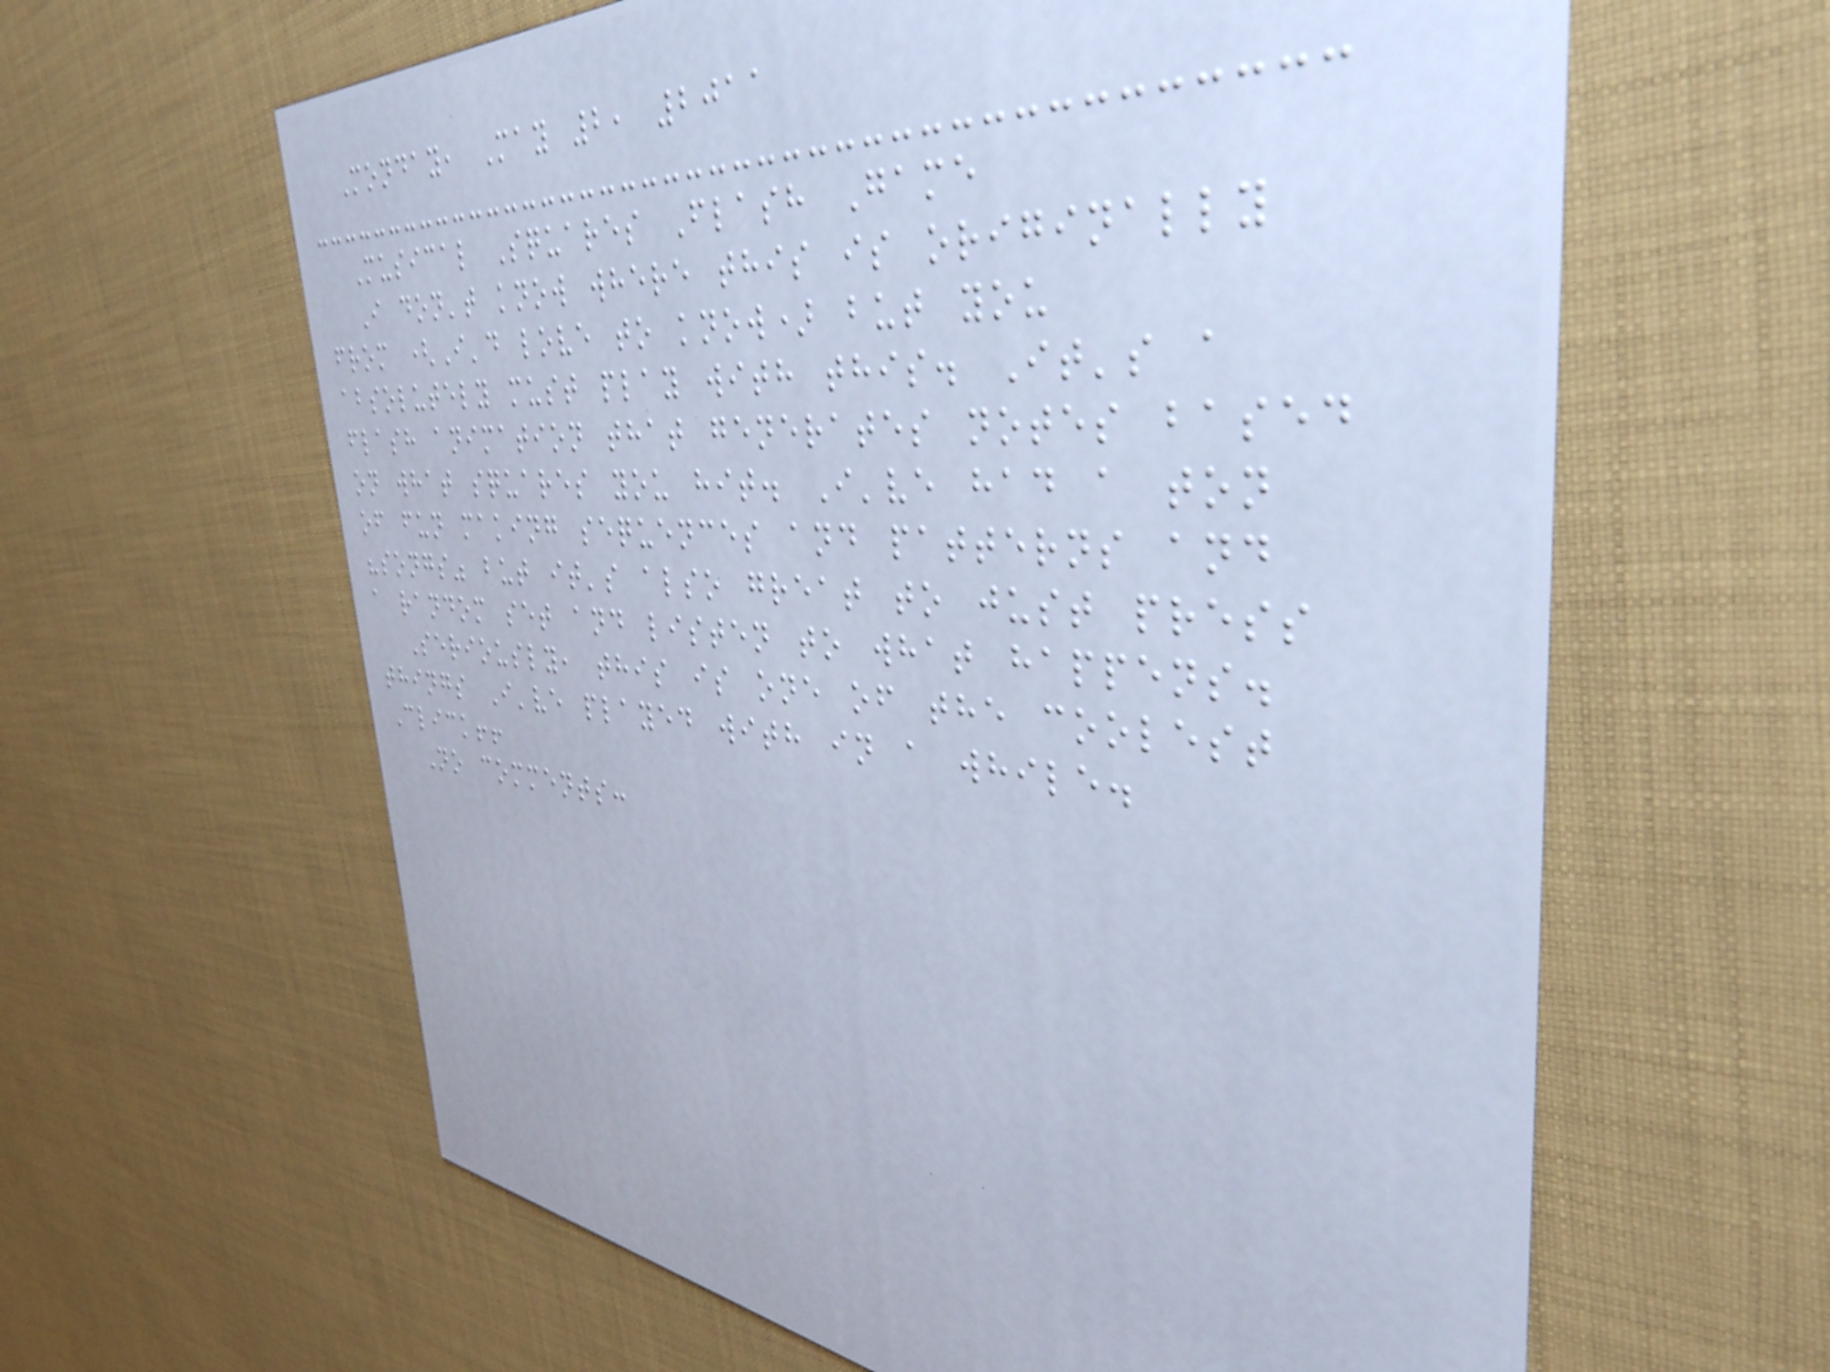Monday, May 2, 2011
Musical Squares Flash Game
I don't know where this is originally
from (I'd love to know) but you
absolutely must play with this. It's a
flash animation that generates notes based
on what squares you hit. I've had a ton
of fun making sequences and patterns and
"songs" but it's also great to just press
a random set and listen to what happens.
Seriously, this is one of the coolest
things I've played with in a while.
Click!!
No comments:
